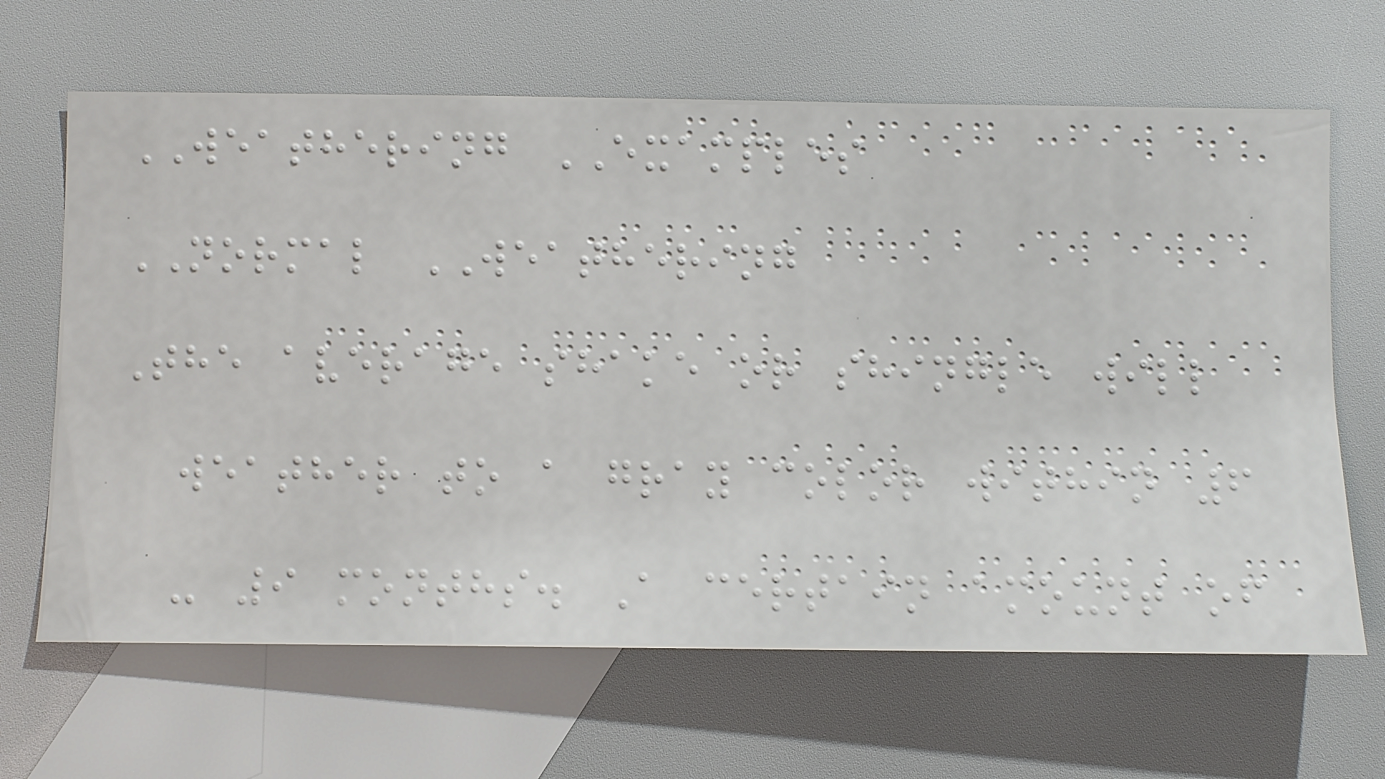WEATHERING EXAMPLES
NORMAL WEATHERING
The average shake or shingle will
weather to a gray color within 6
- 9 months. A certain amount of
